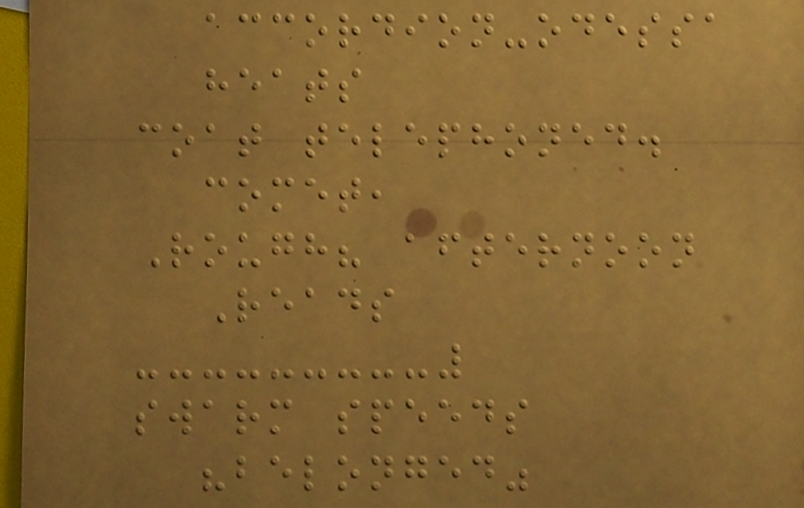accordion-odessa
heats
coat telephoned.
comet,
Rough? afternoon
Reads
swarm speeds
"belonged"
